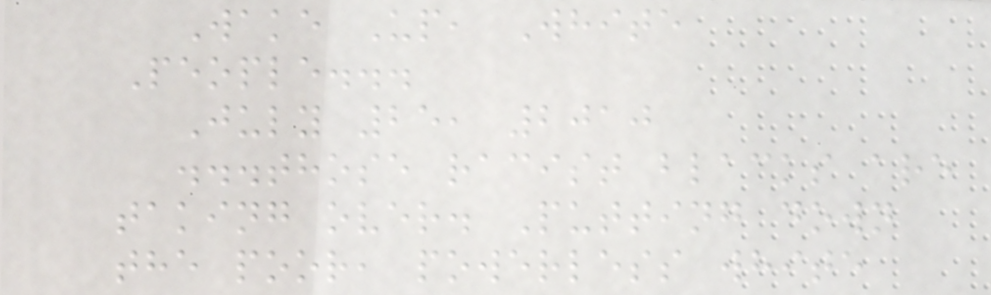Wake Up, White
People...
July 25, 2010
...those racist blacks are
taking over. Putting down
the poor, powerless white
